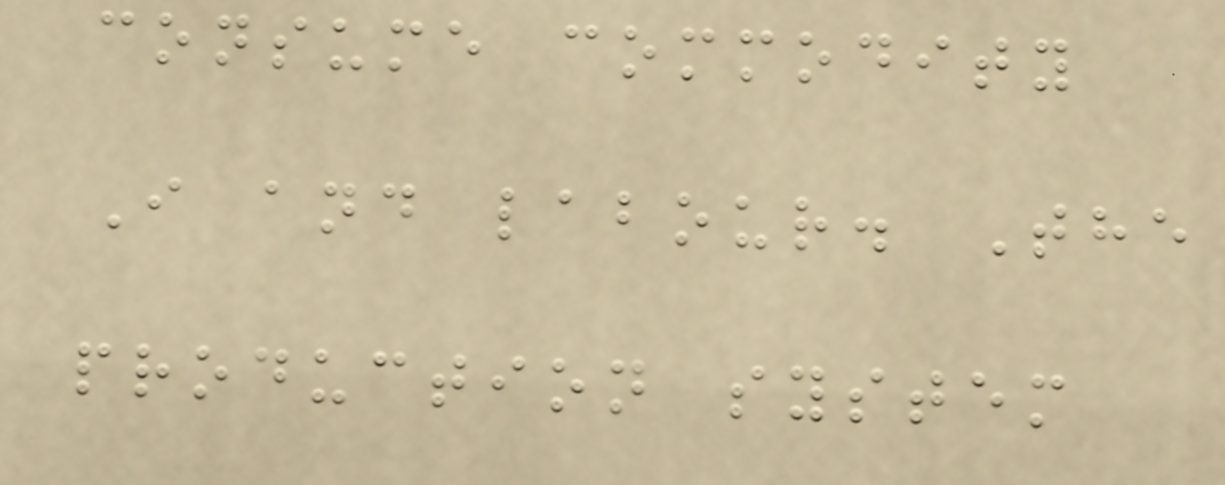consume commodity
I and labour. The
production system
